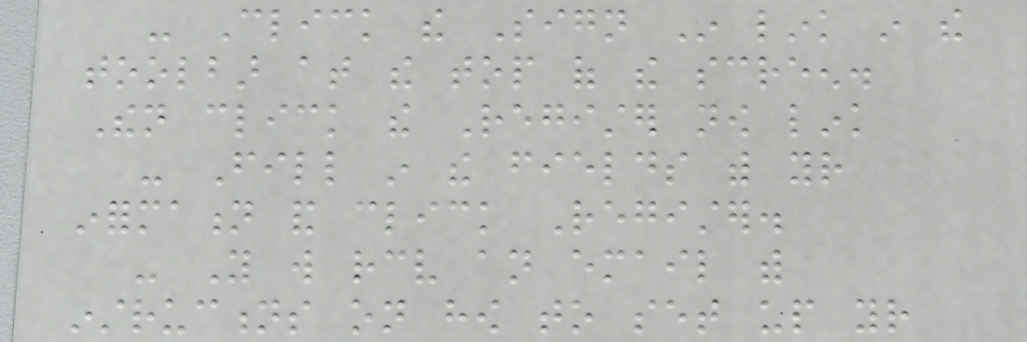- Click the Sign In link in the
toolbar at the top of the screen.
Then click the Register now link
- Fill in the fields with your
information and click Register.
- You will receive an email with
instructions on how to set up your
